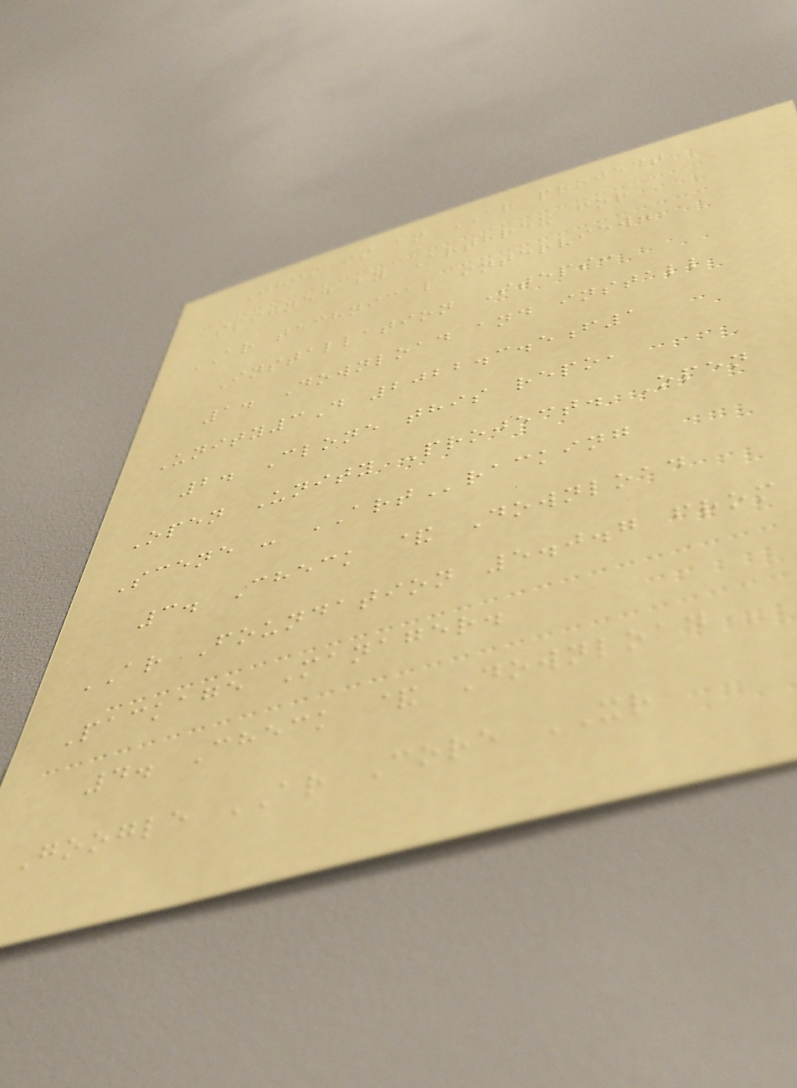This is an AR project
assigned by Arthrex for
AR technical interview.
Installation Steps:
1. Download and install
Unity3D 2022.3.5f1
2. Clone this repo,
Open Unity Project. Open
Scene - ARTracking
3. Check & Download
AR Foundation 5.0.7 from
Package Manager.
4. Check & Download
Google AR Core XR
